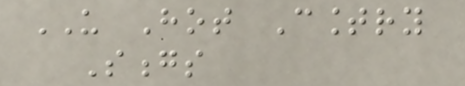US Hot Country
Songs
